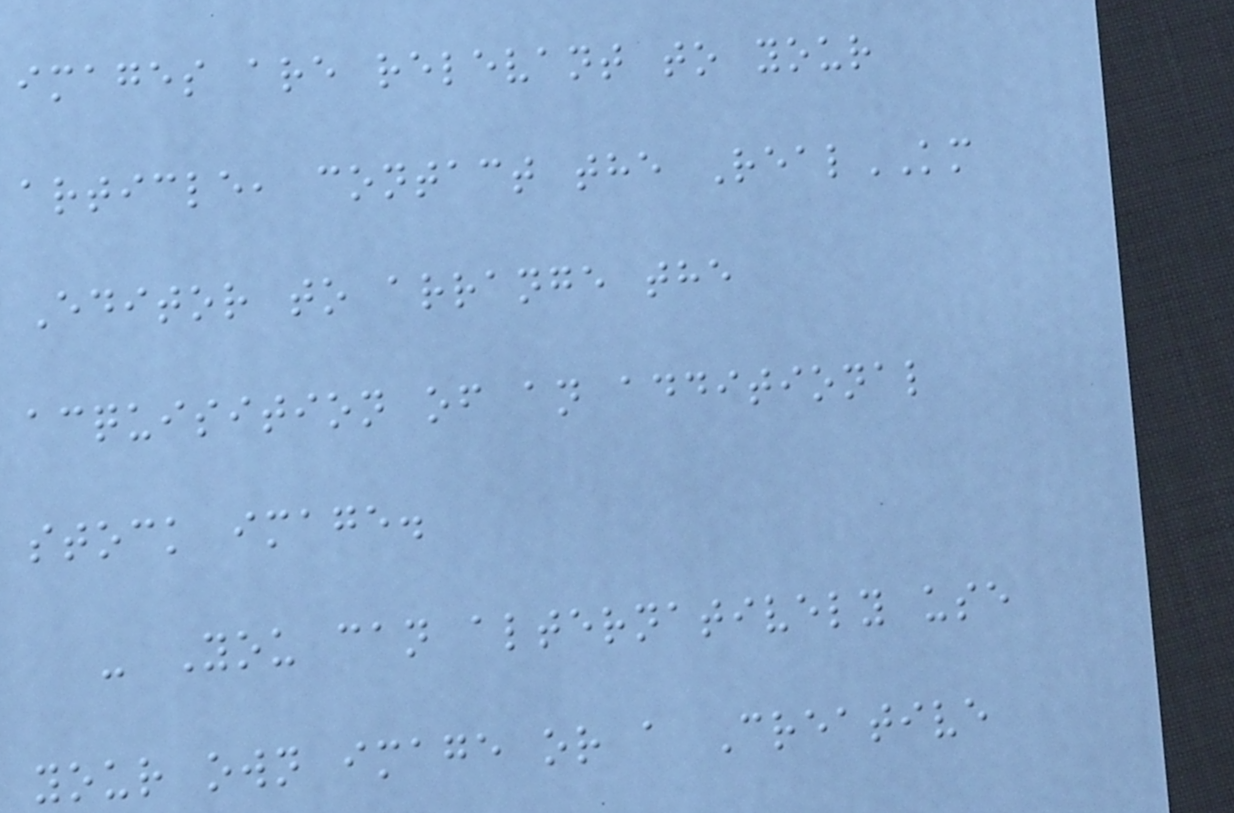images are relevant to your
article, contact the RealKM
Editor to arrange the
acquisition of an additional
stock image.
- You can alternatively use
your own image or a Creative
